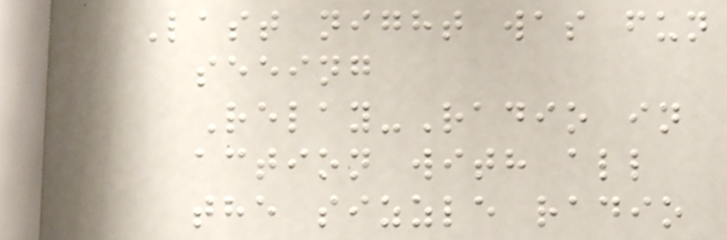Last night was fun
seeing
Relay-Radio in
action with all
the sizzle radio
